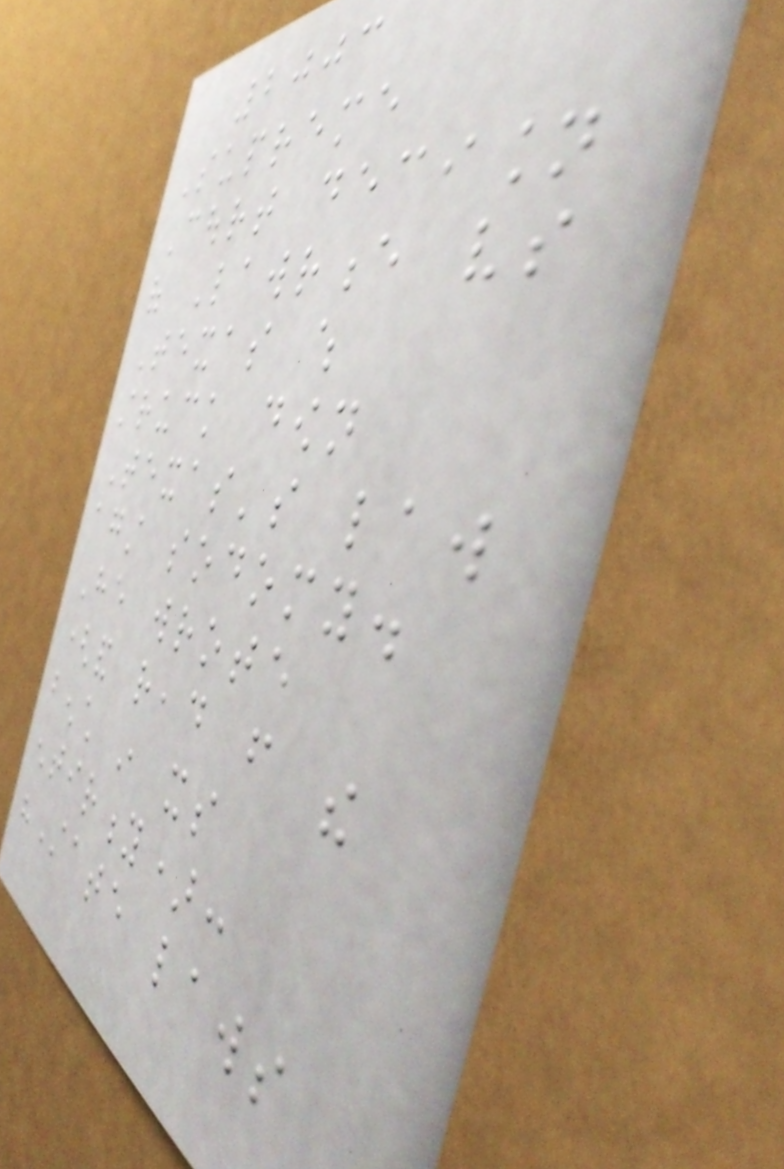2003
Supreme
Court decision
of Lawrence vs
Texas which
struck down
Texas's law
against sodomy.
He wrote
(and read from the
bench in its
entirity):
"State laws
